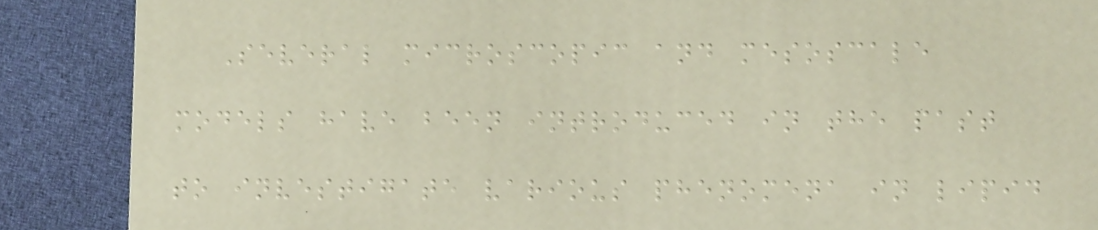Several microscopic and mesoscale
models have been introduced in the past
to investigate various phenomena in lipid
